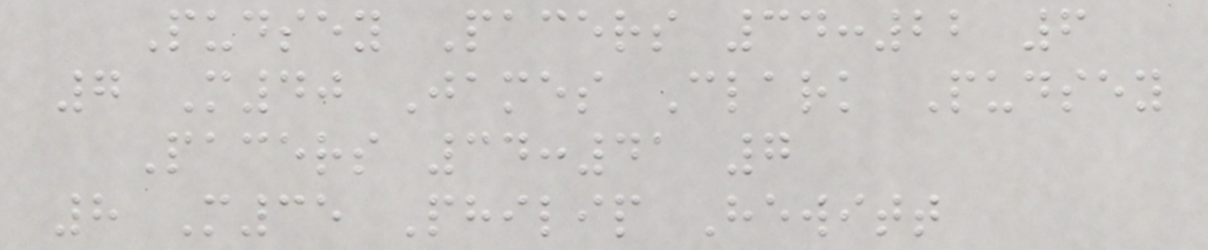Pudsey Pacers 34:22 6
7 M40 James Clark Pudsey
Pacers 34:41 7
8 M35 Philip Hewitt
